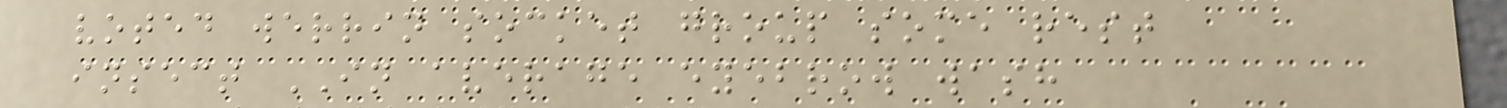voted werrin socket group some rest
insect IN average eyebrow wash
